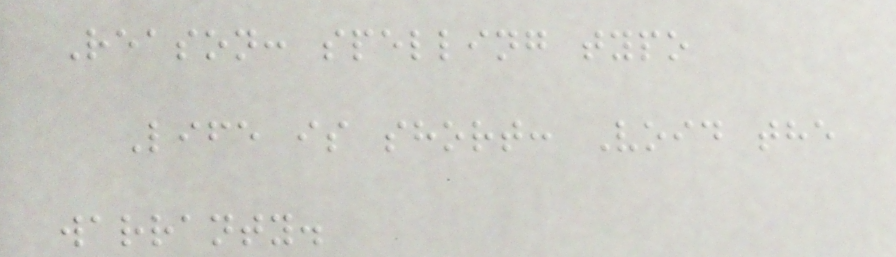Reason: spelling typo
Life is short: Void the
warranty.
